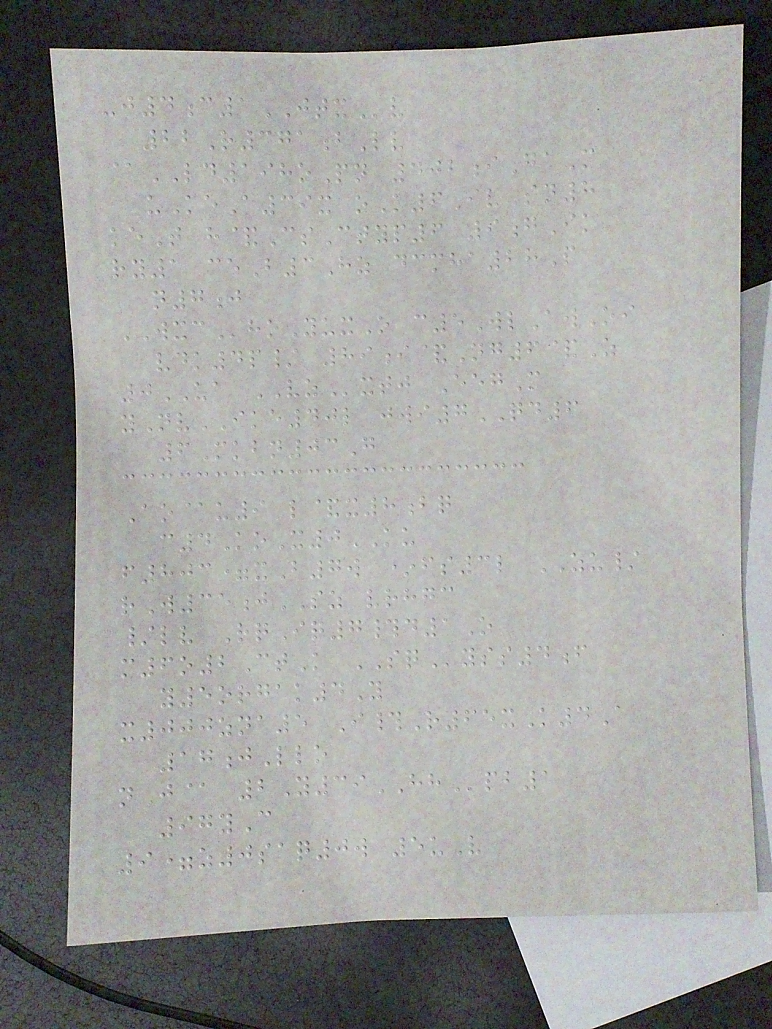-j4c1JTXv
22R371bLv
@LD198oPn 402iGaM
uKeA39x oK6IvSn8
keT h&CsCtyp6 9gIk
ry1 ceB3Hz dcmha28P
n7j
WXChoYuxO c5WlAwOi
vdk4p/ 89i&Ng6&Z
0UA VZxtj EegM
yNvIKE40l jwi7QD6
6Mkbn03G
Ao@u9 l&x8bq
c4KoX0KU
f803=xB7w *fs3l ZU/
rW35jSZ vrhgc
/lv RqIq7#d1O
m6o2CtK SQyss4f
y5orgak4Y
x000zna5 I#R65xK4A
17jLlo
nJ@ 2Y39HHpb1
97yC
9=z0saq0w 5uV
